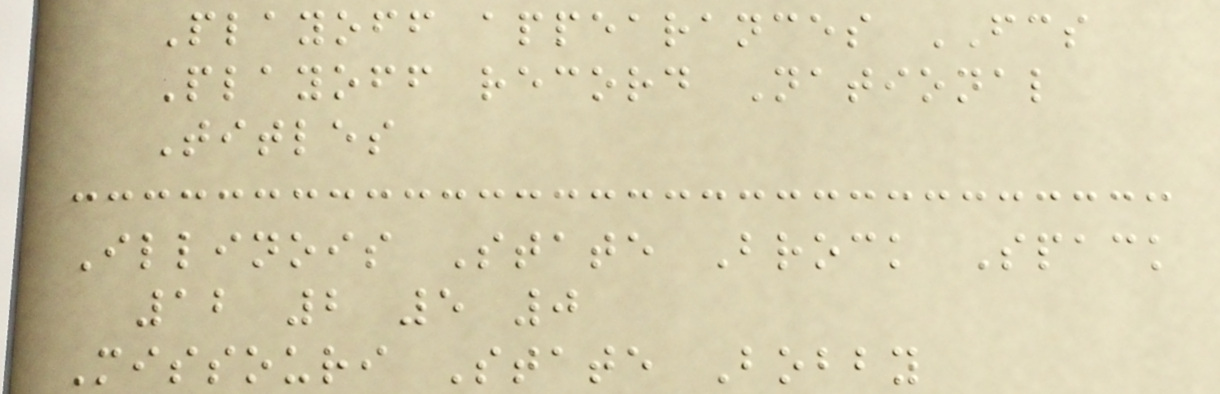Playoff appearances FCS
Playoff record National
Titles
Illinois State Brock Spack
12 2 5 0
Missouri State Bobby
